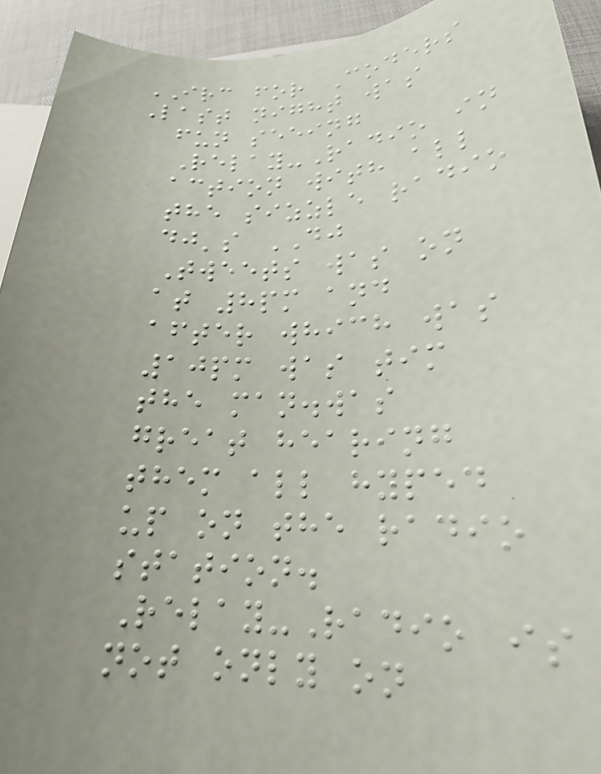IRC for Coders
Last night was
fun seeing
Relay-Radio in
action with all
the sizzle radio
dj's DJ
Tweets was on
at 8pm and
after which was
10pm was tim
the man.was
great hearing
them all hyped
up on the radio
station.
Relay-Radio is
not only on
